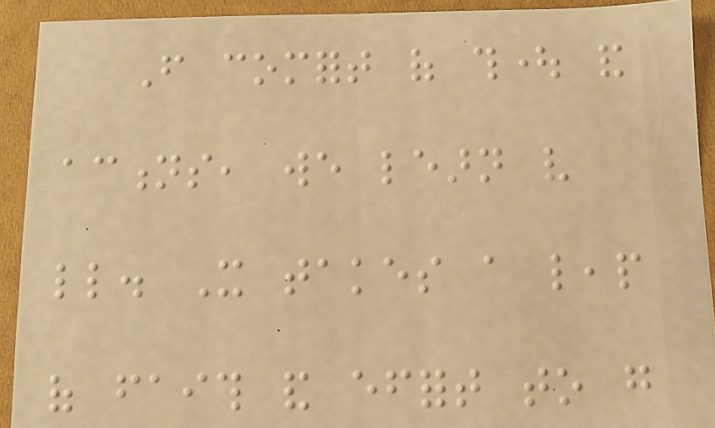From comfort of thought and
actions, we learn very
little. It takes a leap
of faith and effort to go
